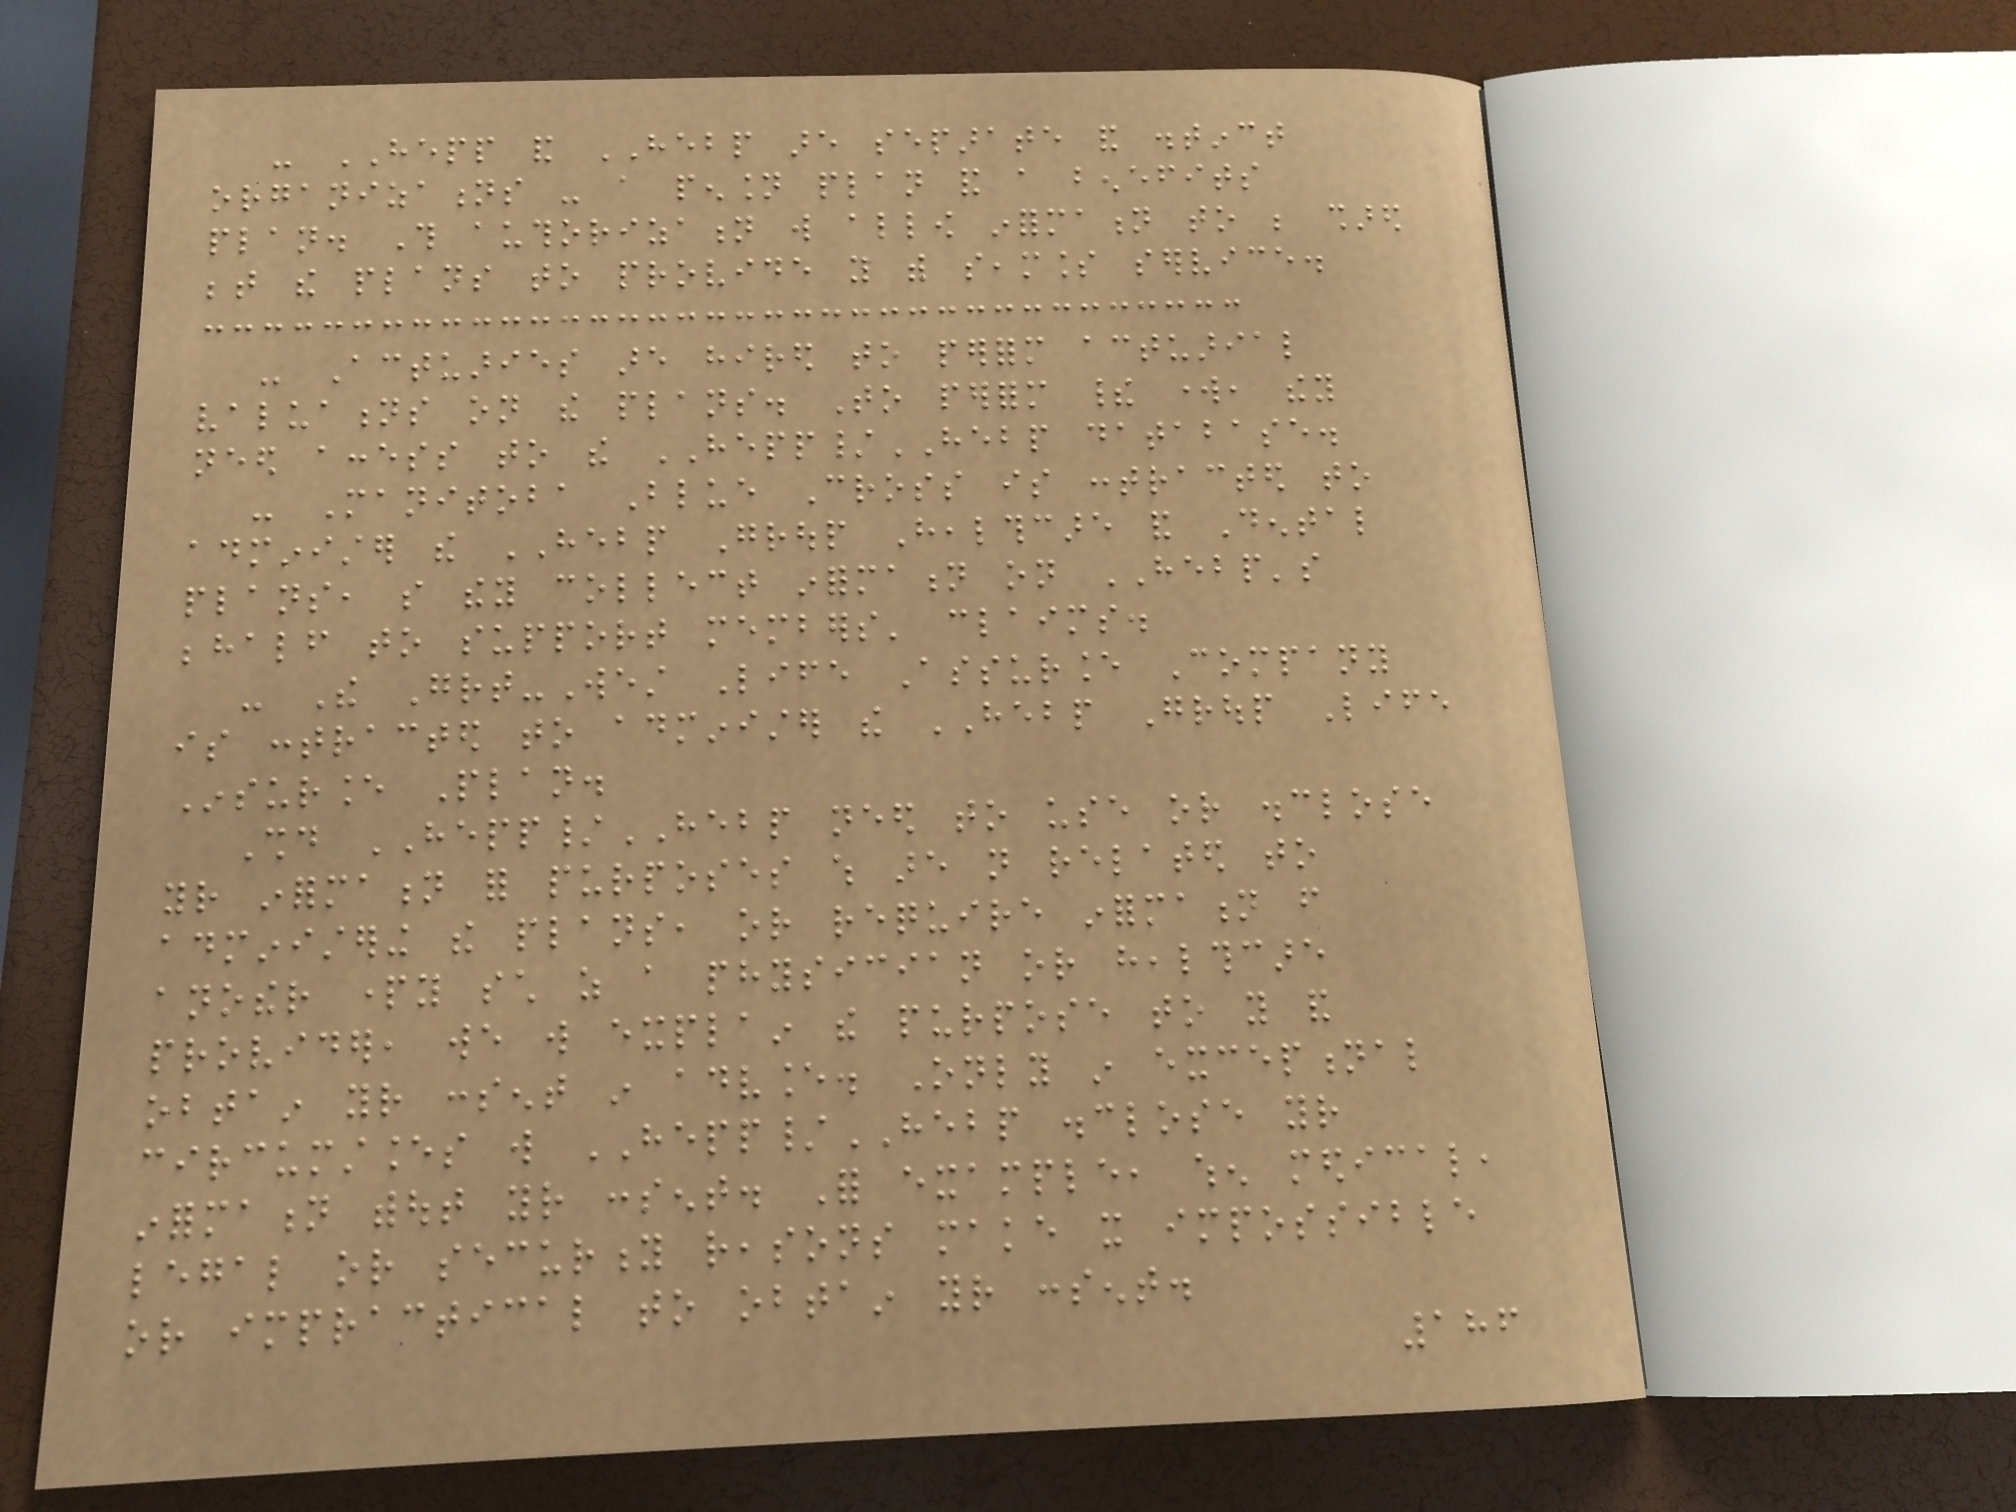- HEPP and HEBP are separate and distinct
organizations - a pension plan and a benefits
plan. This authorization will allow information to be shared
between the plans to provide you with seamless service.
- Actuaries are hired to perform actuarial
valuations on the plans. To perform their work, they
need access to the HEPP/HEBP database.
- Manitoba Blue Cross is contracted to
administer the HEBP Group Healthcare and Dental
plans, so they collect information on HEBP's
behalf to support members' claims.
- The Great-West Life Assurance Company
is contracted to administer the HEBP Group Life
Insurance Plan.
Should HEPP/HEBP need to use or disclose
your information for purposes which are not related to
administering the plans, or require information from
another party such as a physician or healthcare
provider, we will explain the purpose to you and
obtain your consent in advance. Only in exceptional
circumstances will HEPP/HEBP disclose your
information without your consent. For example, when medical,
legal or security reasons make it impossible
or impractical to obtain your consent.
186
